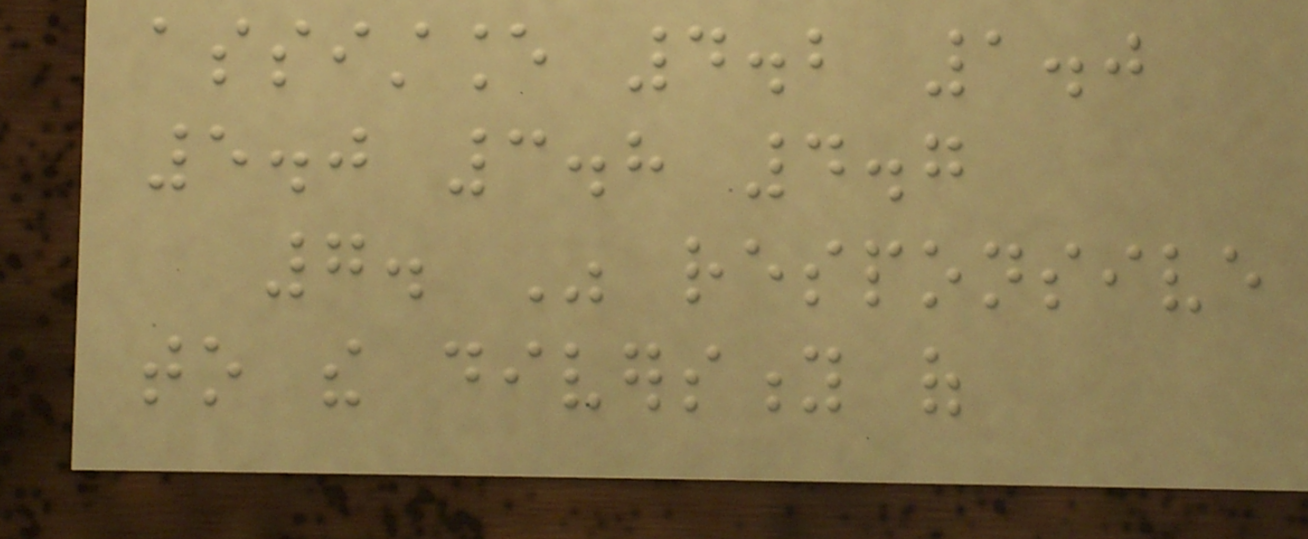assistance 4.2 1.0
5.0 3.8 4.7
7. Was responsive
to the diversity of
